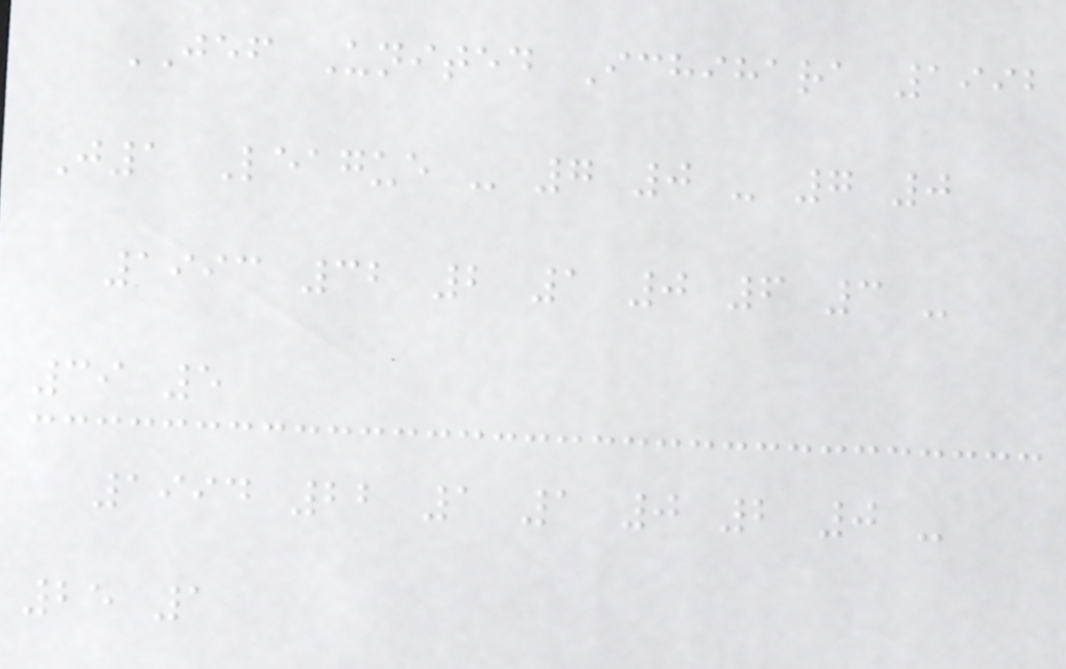JEF United Ichihara 1992
J1 League - 7 0 - 7 0
1993 32 2 1 0 6 3 -
39 5
1994 22 1 1 0 2 0 -
25 1
